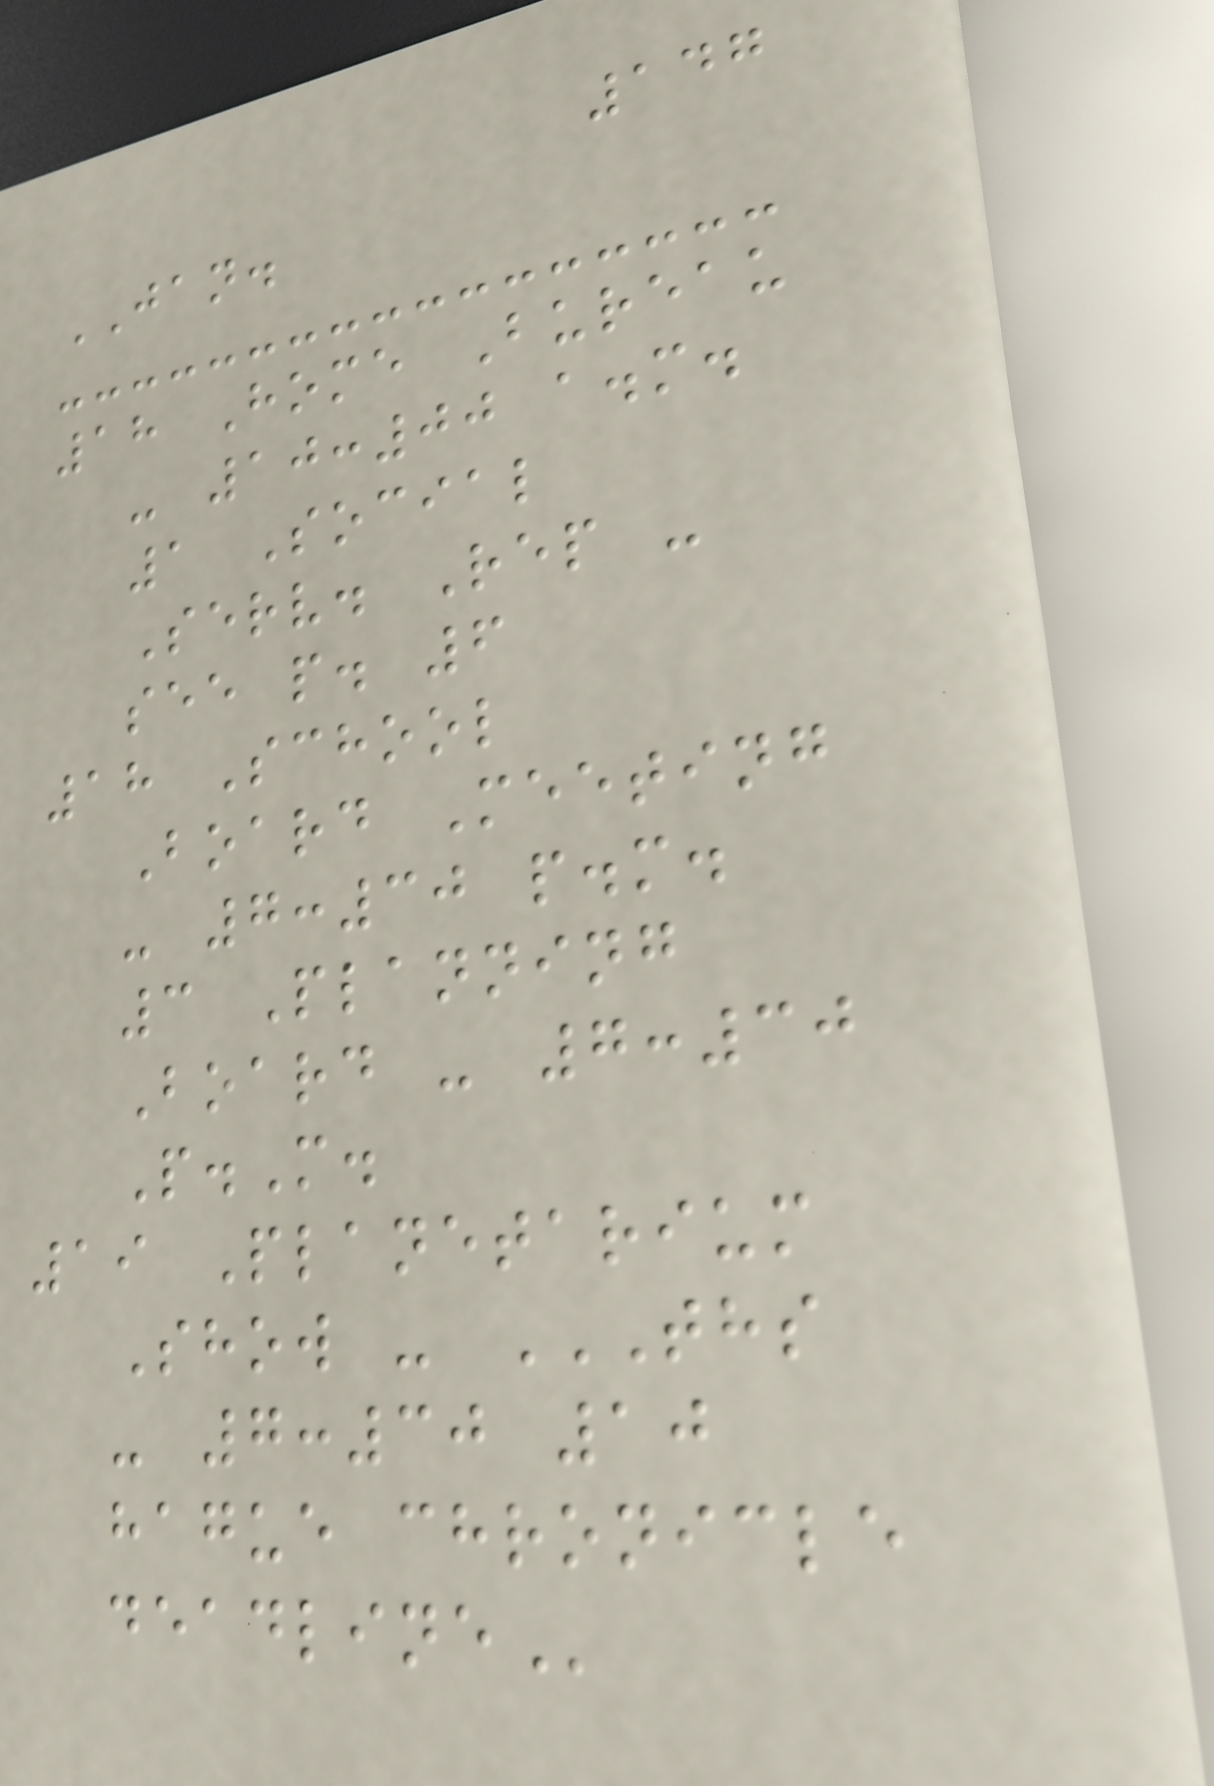147
JAN.
18 Home Bureau
- 10:00 a.m.
1 Social
Serv. Rep -
see p. 6
18 School
Board Meeting
- 7:30 p.m.
3 Planning
Board - 7:30
P.M.
19 Planetarium
Show - THS
- 7:30 10
HAGUE CHRONICLE
DEADLINE
